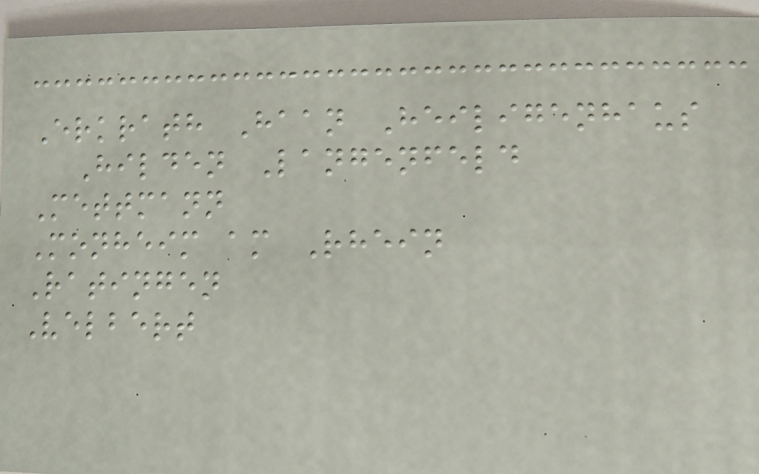Erkrath Haan Heiligenhaus
Hilden Langenfeld
Mettmann
Monheim am Rhein
Ratingen
Velbert
